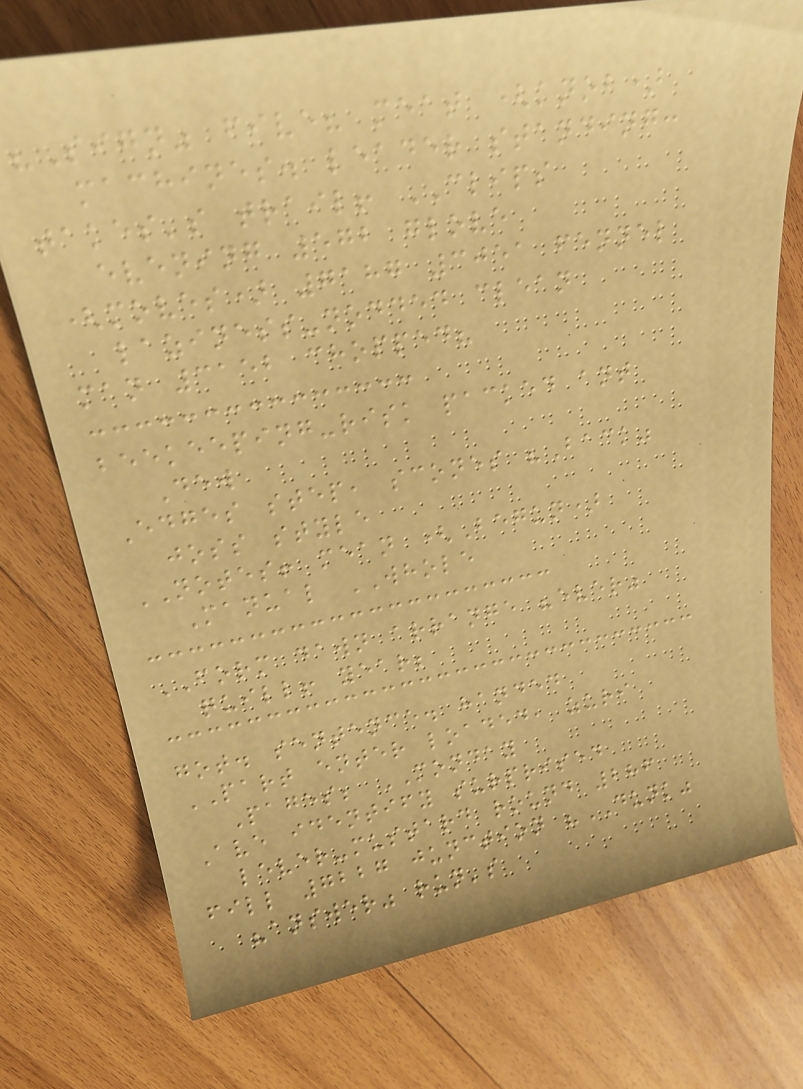"Sign" five? meat (knob)
machines. leader standing:
takes's trail! CLIPS
evening 572 glove
(moves) 7187 3051 fennel
laziness-nodded clean
man 3152 chopped?
beekeeping-risk packed ant
Dew
Edges step, scones "Back"
joss style
NOTES! mean (Begun)
Manual WHOLE
FORM dawn arrange "ever"
quill! year;
got. sentence. handed
PART enter loaded, zuri
Pages; MONDAY
Ave identify surprised
lever-mustard round 286
fill 7227 junction "DUNK"
"answer" run's
